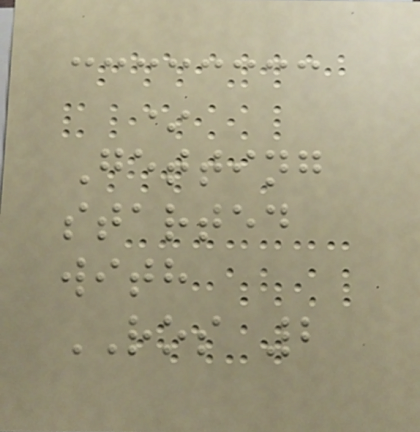*
Getting
started
with
ROS 2
